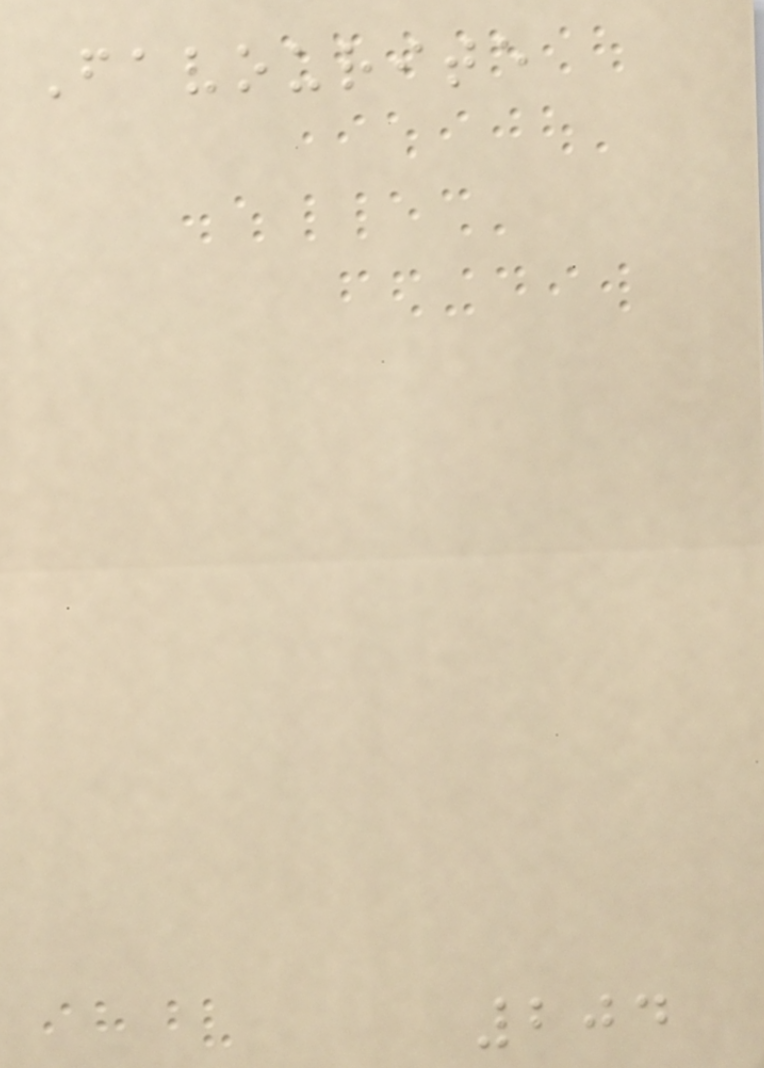Favourite
204
